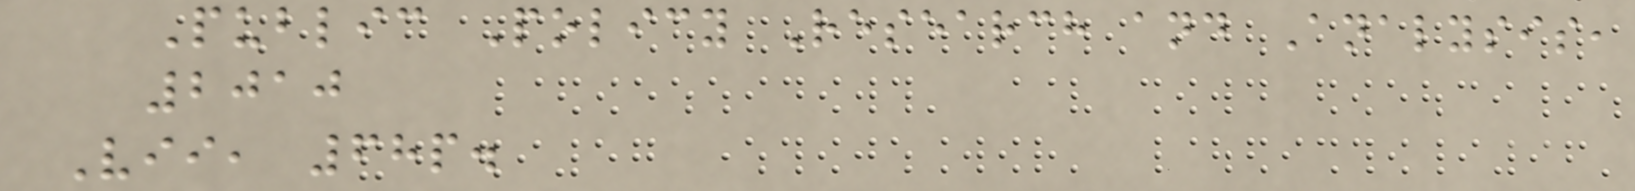Public Policy Research and Analysis,
2010
Vii, 68p.
